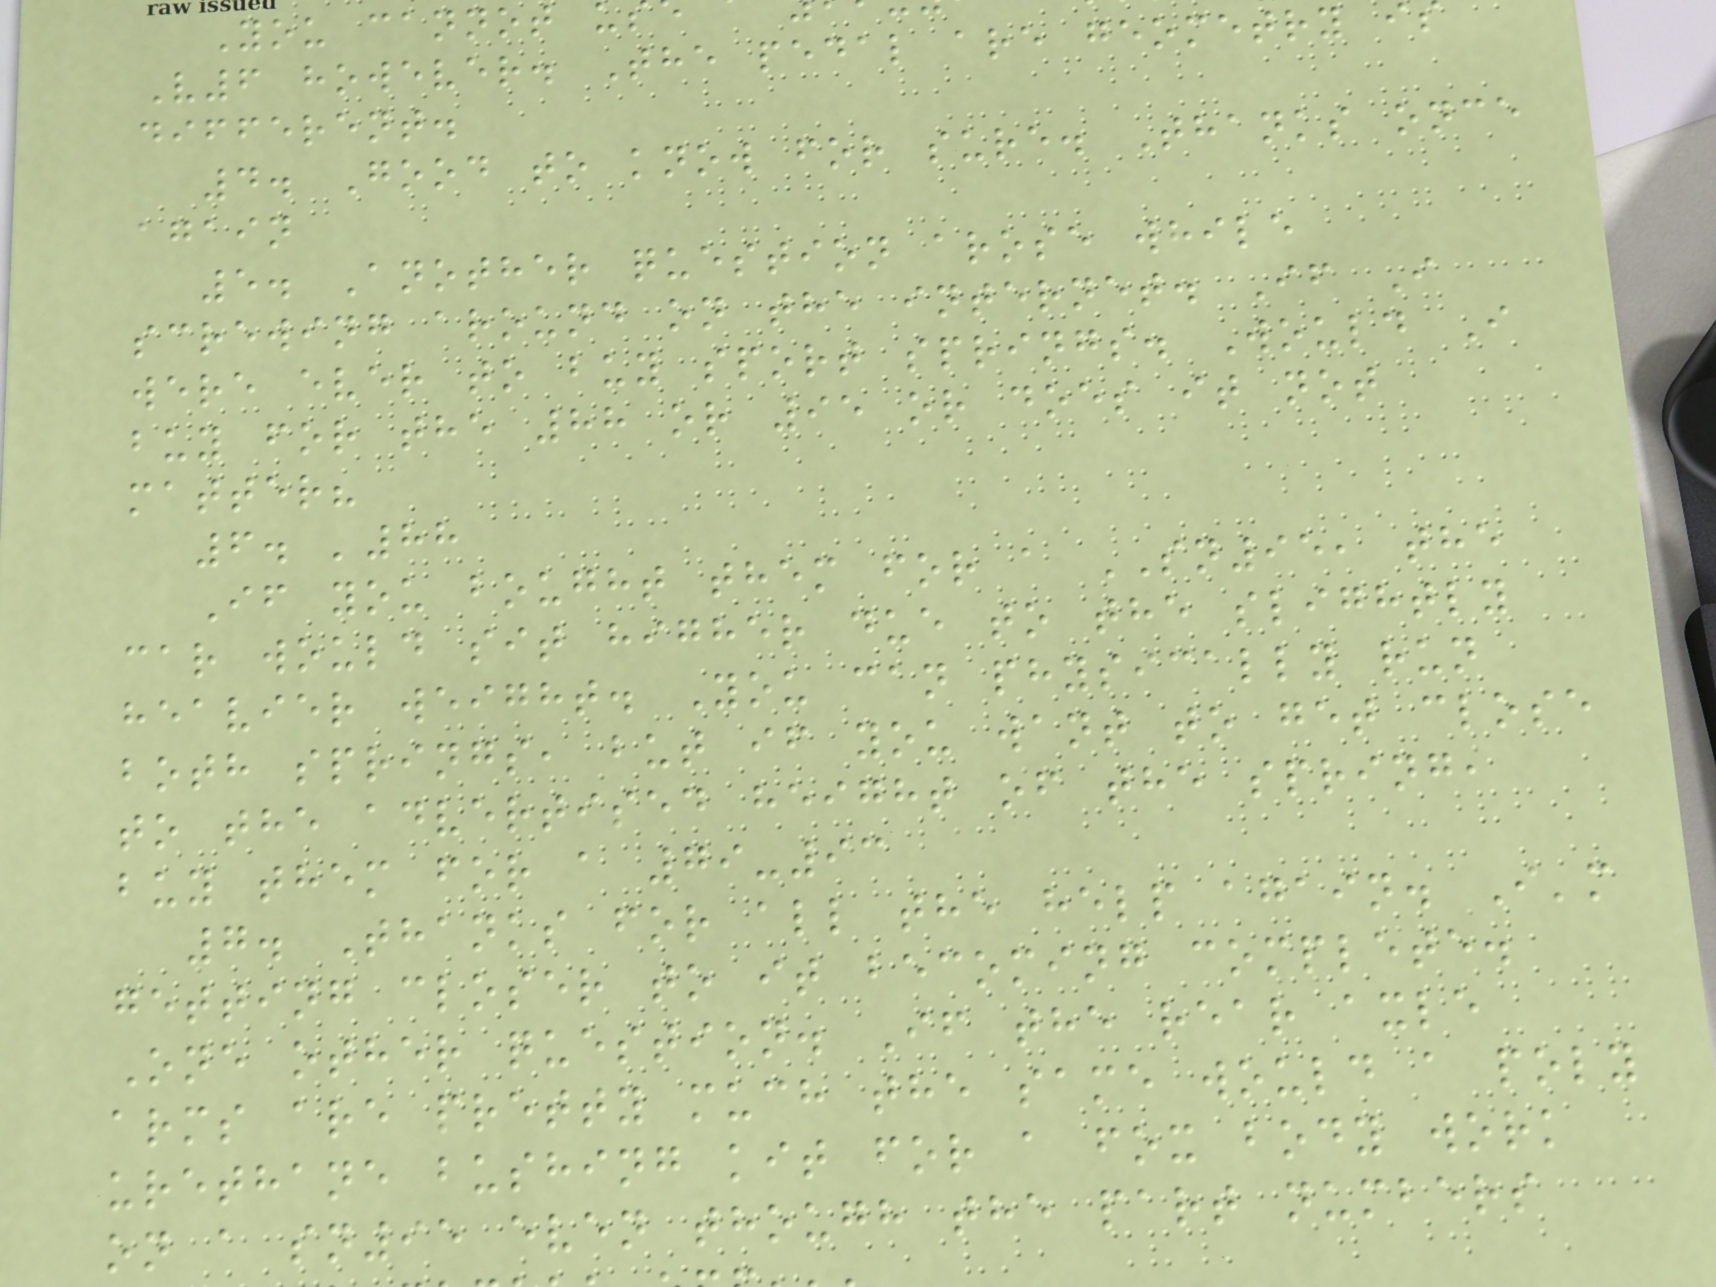You cannot
V6 however. The pedal are geometry i
different.
4. Good to know for sure. Thanks once
again
5. Another question arose while
screwing around on the internet. If I
were ever to buy sport springs. Would I
buy for the 88 or 95 or does it not
matter?
6. '88
If you bought them for a SN95, the
car would sit higher due to the slightly
heavier weight. You can physically run
both springs, but if you want to get close
to the advertised height of the spring,
buy them for a 79-93
7. Thanks for all the help again. I'm
getting closer to it becoming complete.
One other question. If the rear axle
arms are pretty much the same would a poly
urethane bushing kit for a fox body work
on a sn95 even though the part numbers
